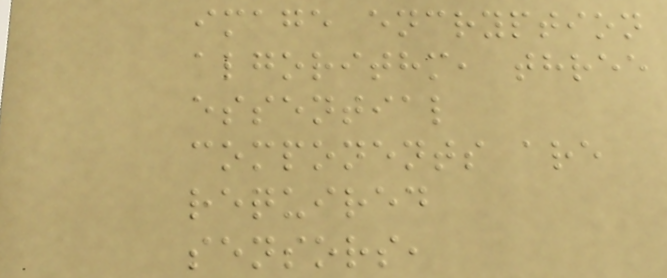image encryption
algorithm, three
essential
components are
required
sensors,
